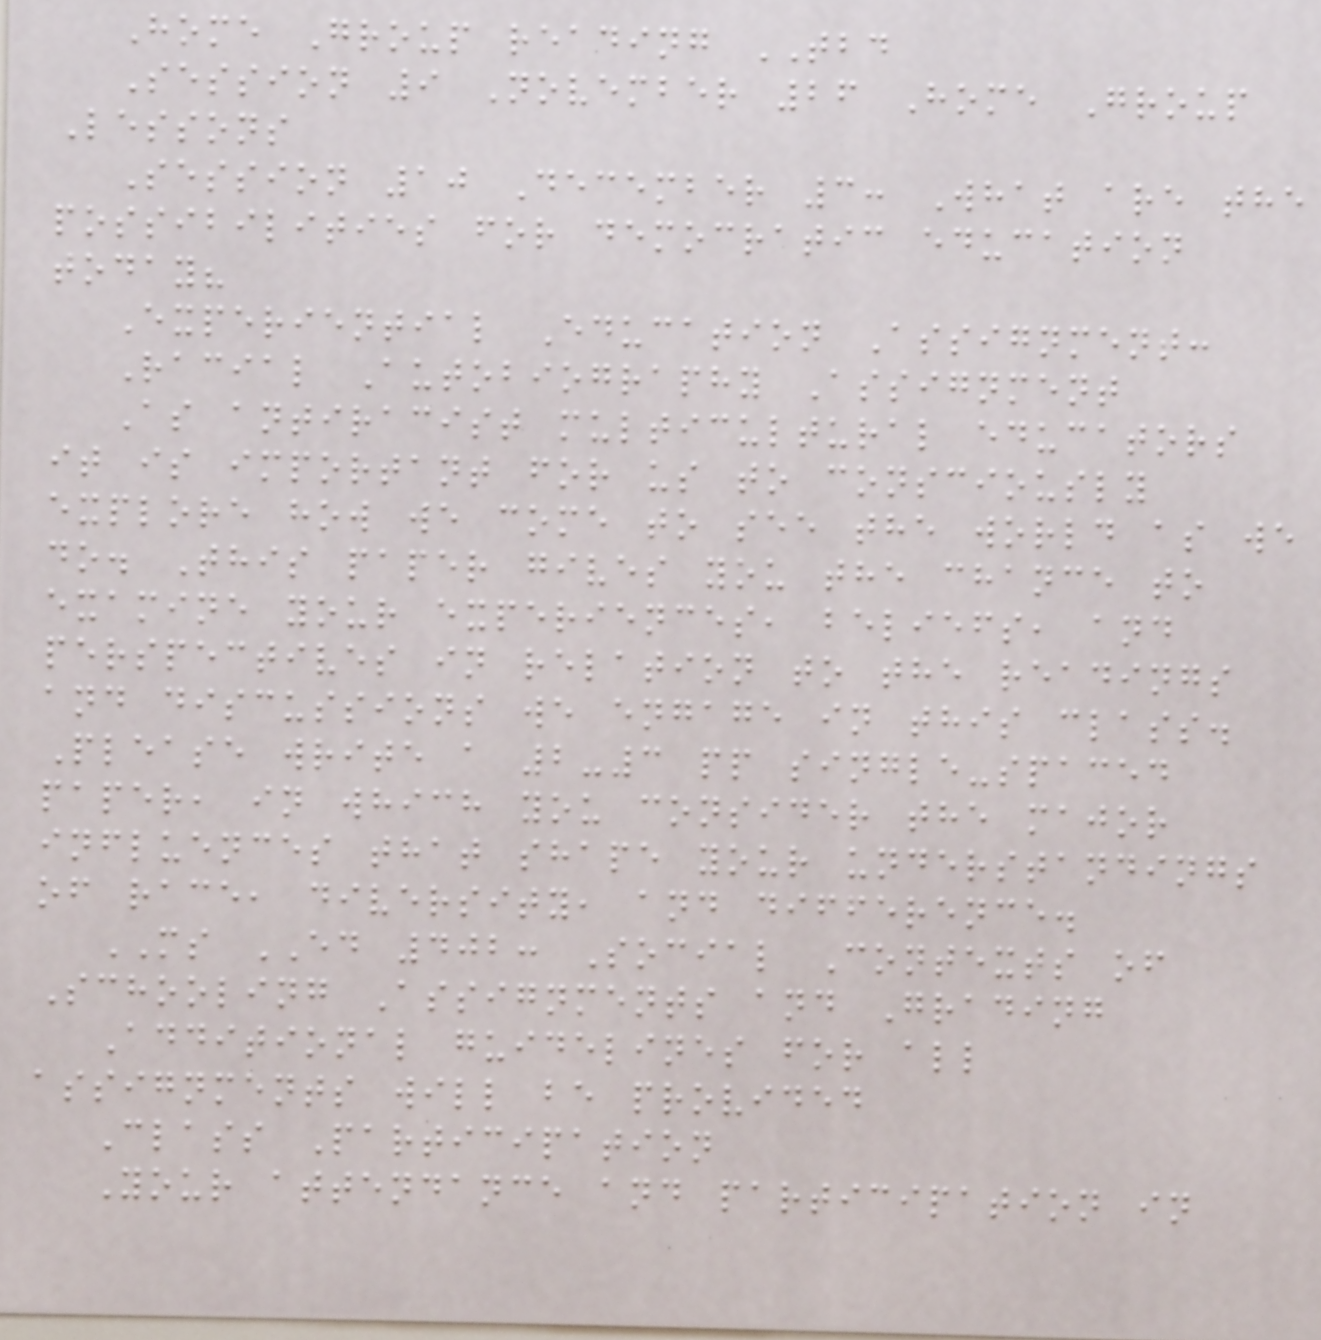Home Group reading TBD
Session 9 November 26 Home Group
Lessons
Session 10 December 3: What are the
possibilities for democratic education
today?
Experiential Education Assignment:
Racial Autobiography Assignment
As antiracist multicultural educators
it is important for us to consciously
explore how we come to see the world as we
do. This paper gives you the chance to
examine your experiences, beliefs, and
perspectives in relation to the readings
and discussions we engage in this class.
Please write a 2-3 pp single-spaced
paper, in which you consider the major
influences that shape your understandings
of race, diversity, and difference.
MS ED 402: Social Contexts of
Schooling Assignments and Grading
Additional guidelines for all
assignments will be provided
Class Participation
Your attendance and participation in
